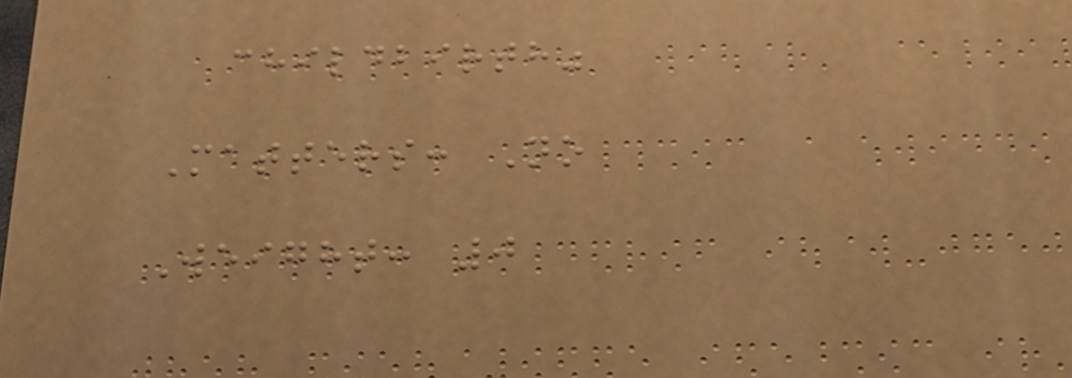childbirth"
Matters: No
Weight: 0
